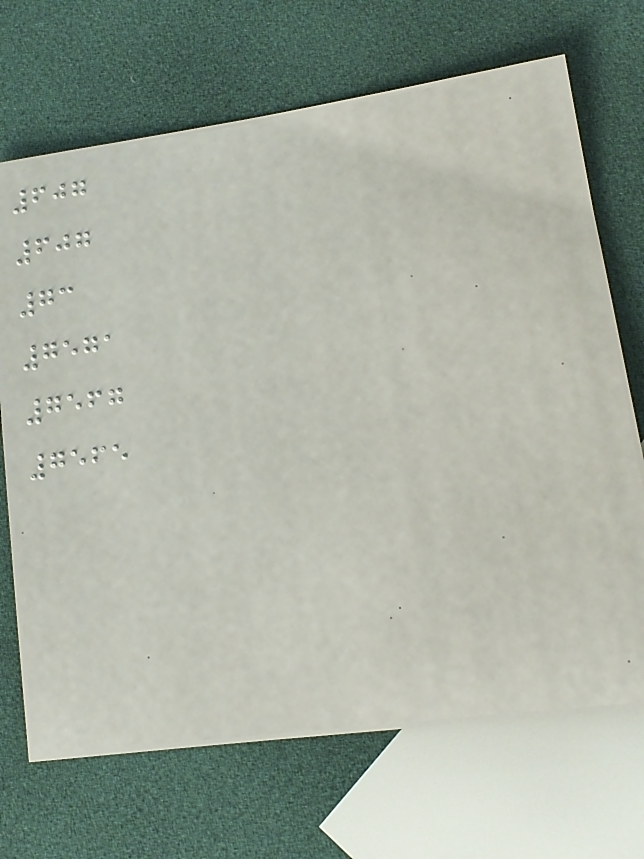607
607
73
7571
7567
7565
